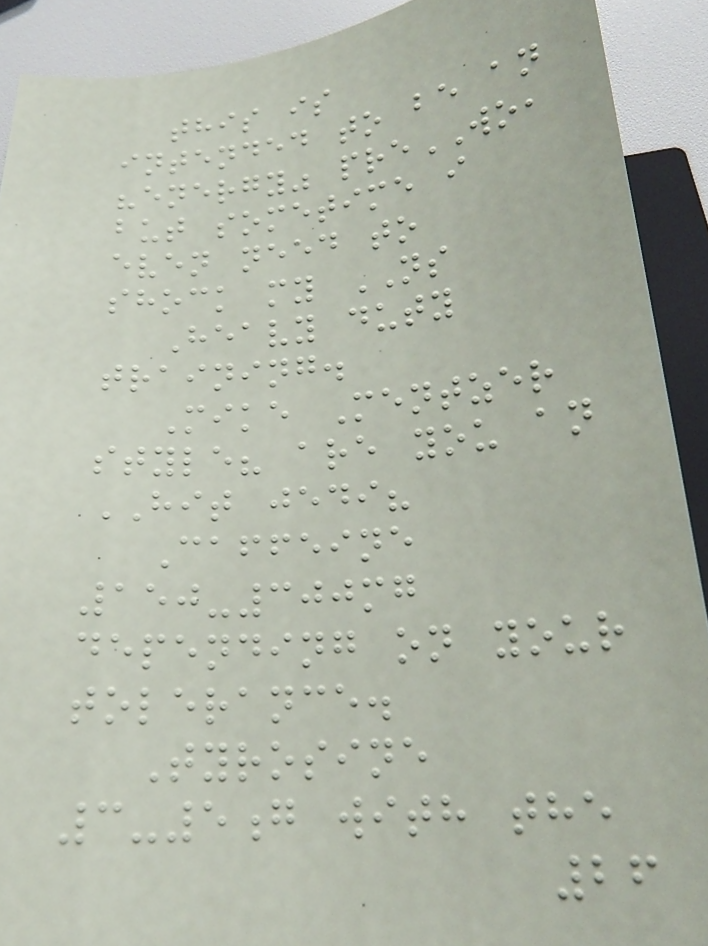this is
intended to be an
"energy" preWO,
but sometime i
even need to
shock my NS
Heavy duty
training.
Mike Mentzer
style? are you an
HIT jedi?
Caffeine
150-300mg
depending on your
tolerance.
Tyrosine
3-5g with the
26
